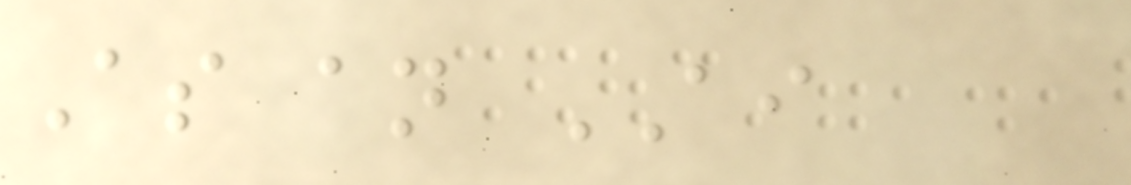As an AI
